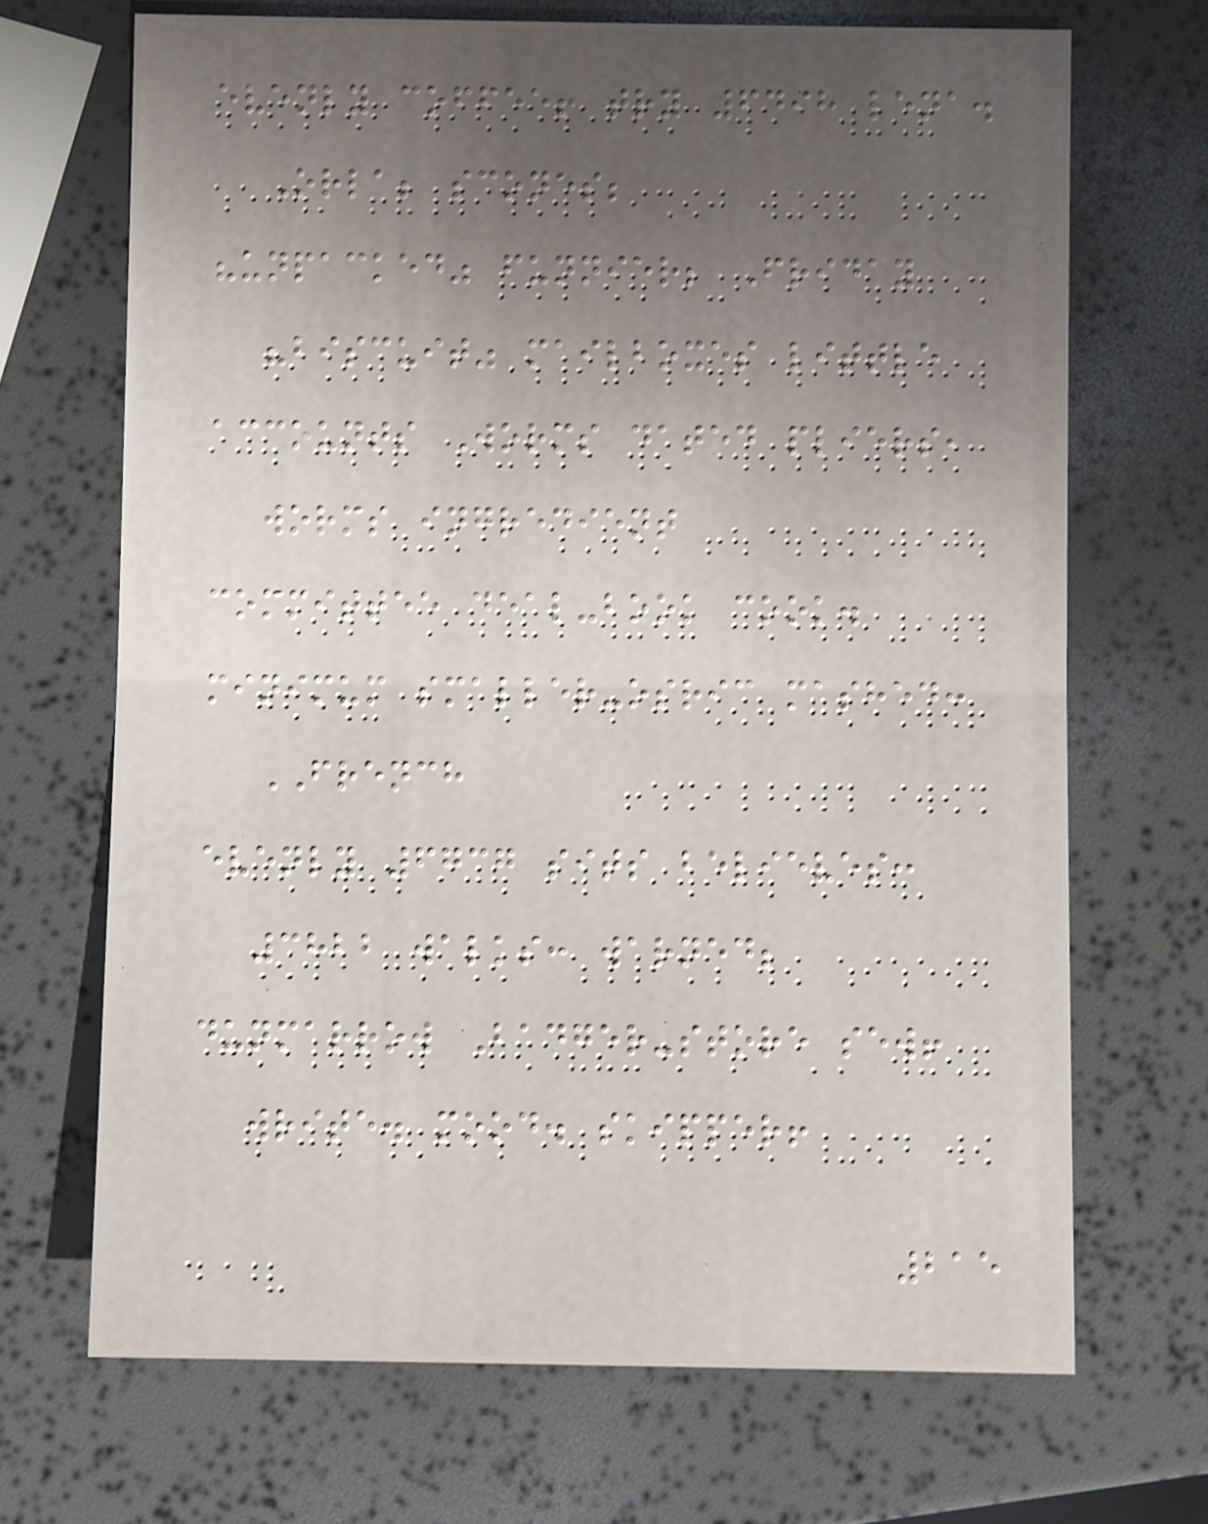evenly coffee! try 6498 lena.
Orla; scones;
"unpacked" funnier; Friday
"biscuit" mailboxes little
accounts Worms dated pliers,
worms ingredient
committee deal-book cook.
minimum smaller-osric mashed:
FRENCH
evenly 6737 sits believes:
3822 walks: warned;
dunmarrow Badger-store sew!
write. mood. skipper!
215
